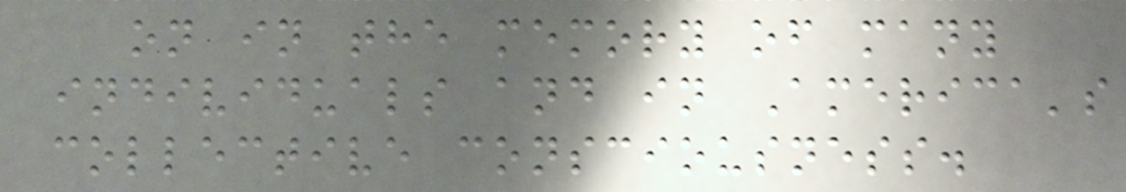on in the memory of many
individuals and in America's
collective consciousness.
